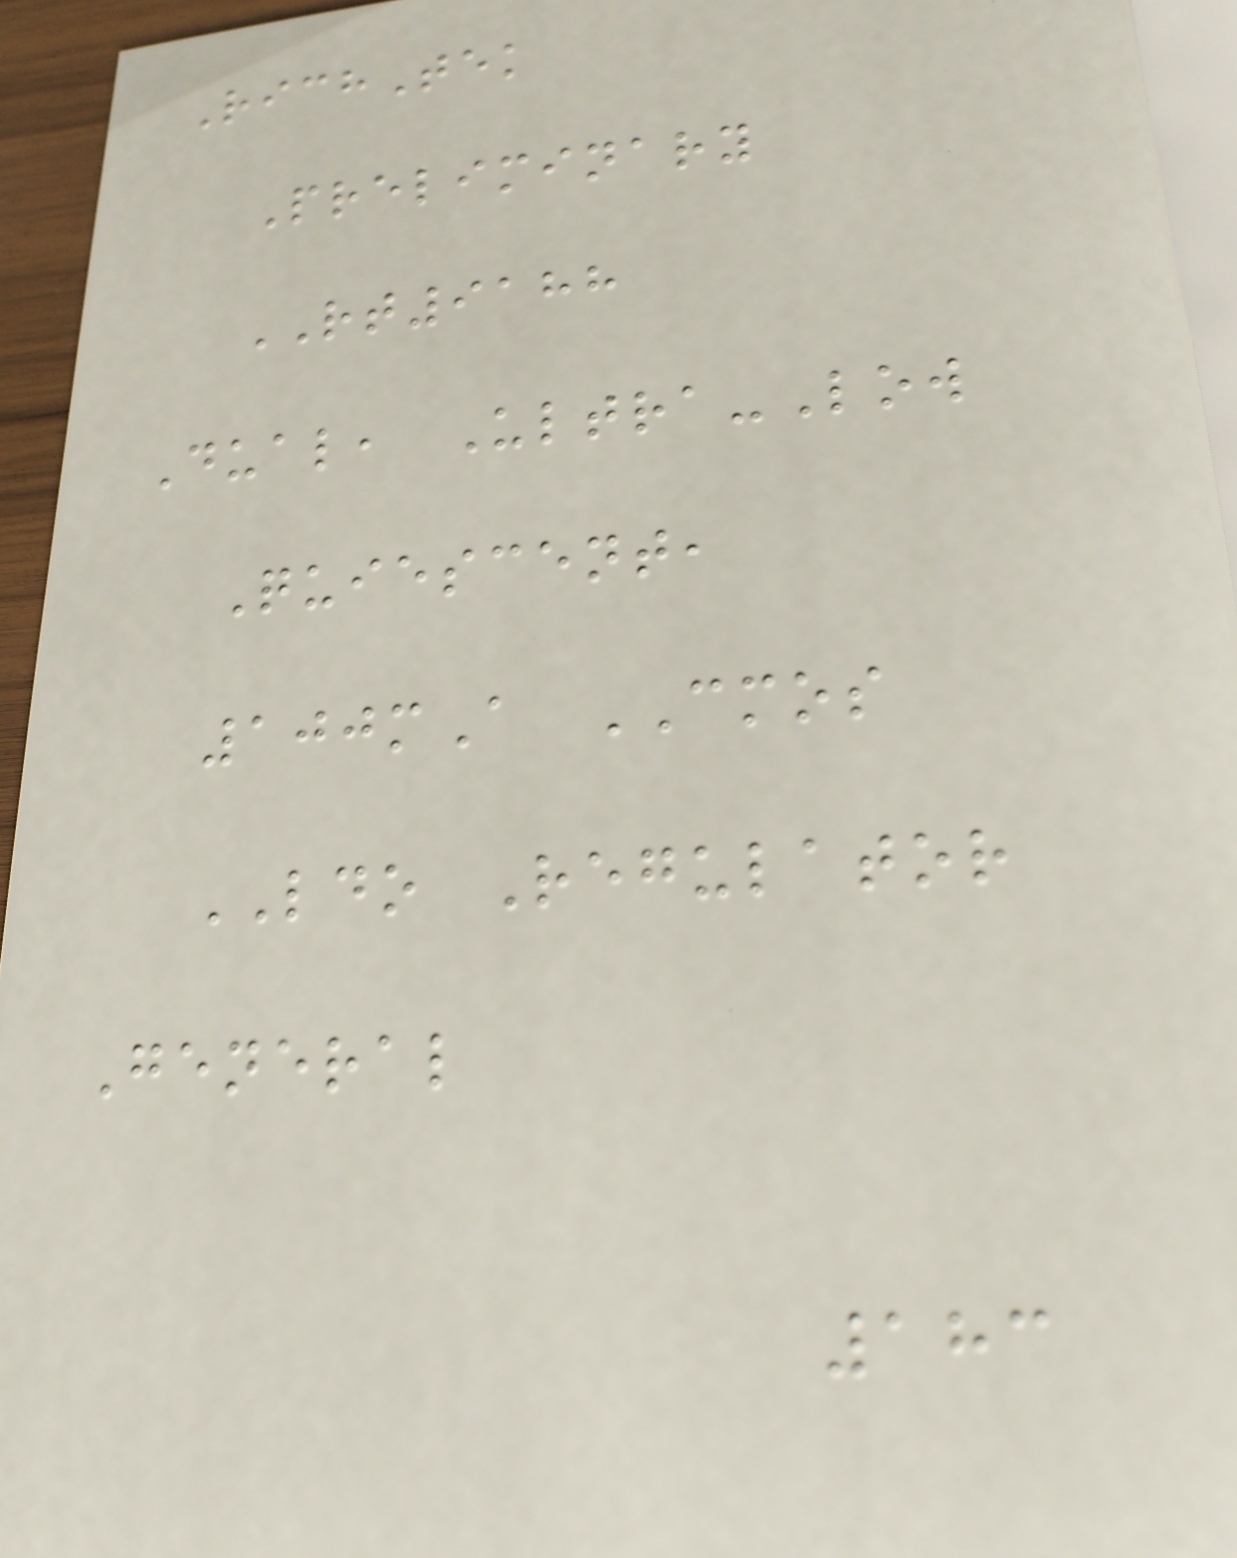RichTek
Preliminary
RT9188
Dual, Ultra-Low
Quiescent,
100mA CMOS
LDO Regulator
General
183
